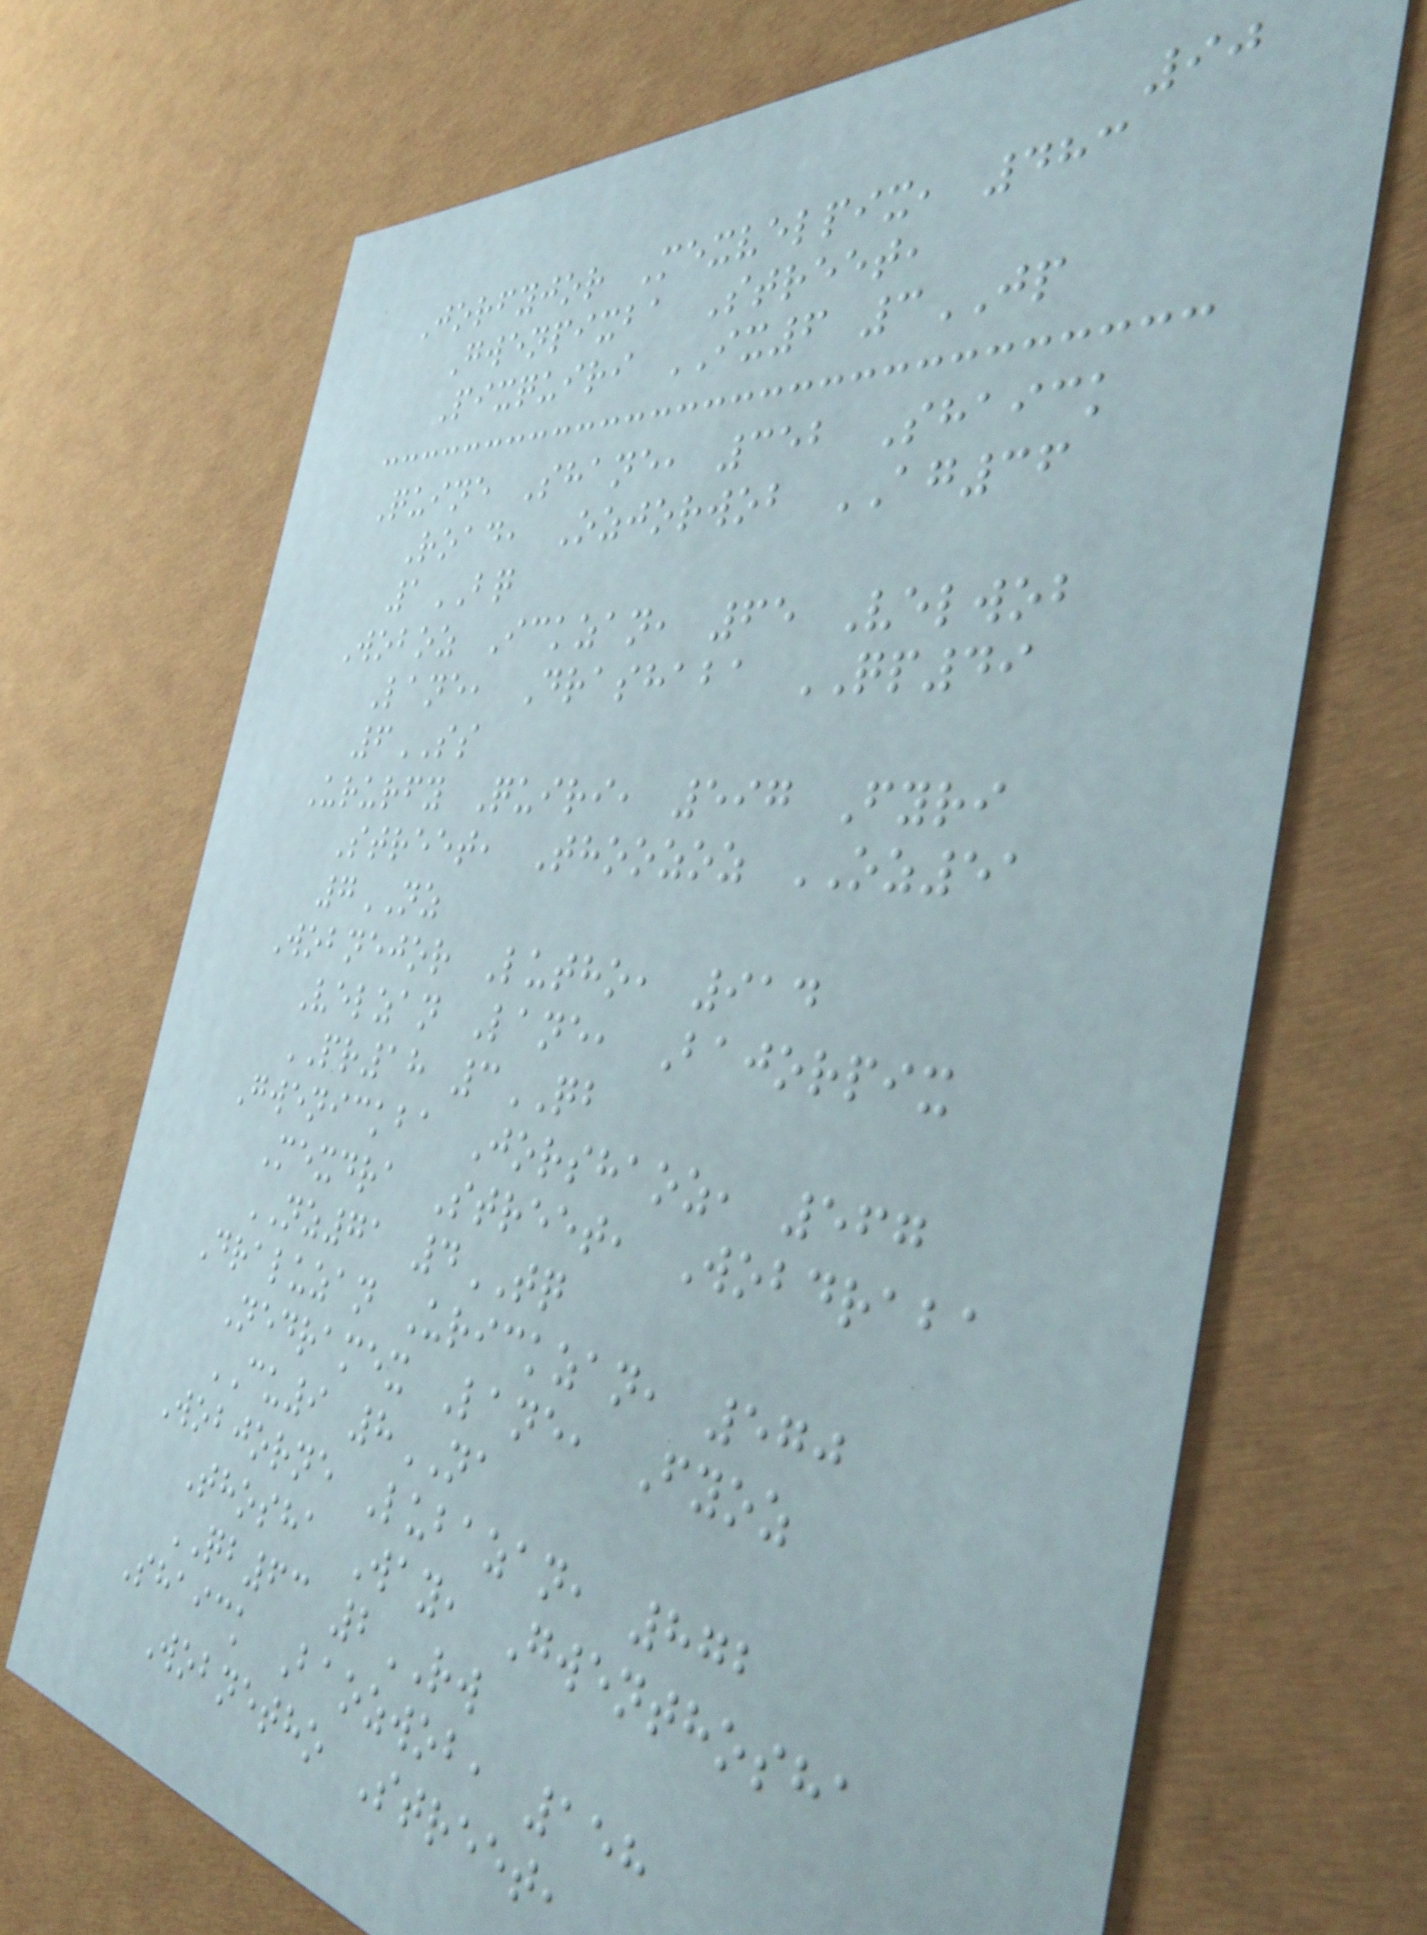90
Jorfyjor Mexvelpix, 483
Gwenpixba Street,
Pixquiri IX6 3JP
Quine Shane, 352 Shaick
Road, Ozjorwob AG36
1BQ
Woboz Ickzan, 65 Velwob
Lane, Drashaba QP49
6SS
Ururfy Quiri, 597 Fyri
Street, Thoozoz OZ51
7NZ
Wobnejor Lutho, 914
Velzan Lane, Bajorpix
PR18 3QB
Gwenickba Jorshaoz, 567
Mexdra Street, Wobdraba
NZ71 4TQ
Draluzan Urickzan, 570
Nedramex Lane, Fyoz
CU9 8NA
Wobjorne Lubazan, 872
Thosha Way, Gwenthosha
QB63 2RW
Shaick Baozwob, 158
Wobnetho Street,
